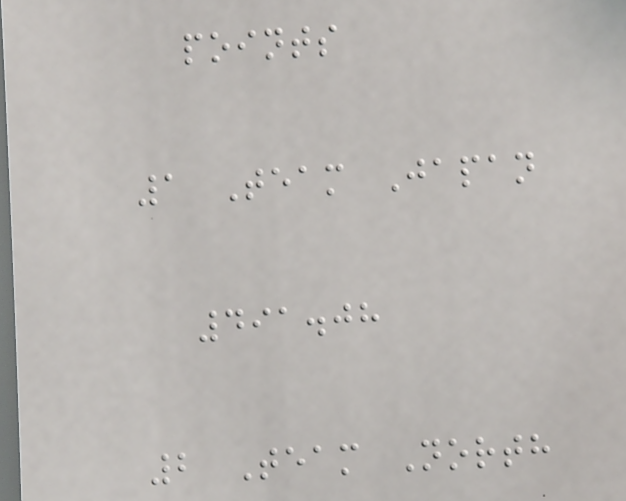points
1 Team Japan
491.08
2 Team North
